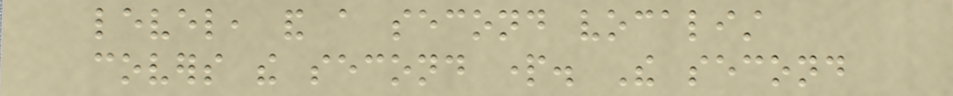level, and a second vocalist
covers the second part. The second
